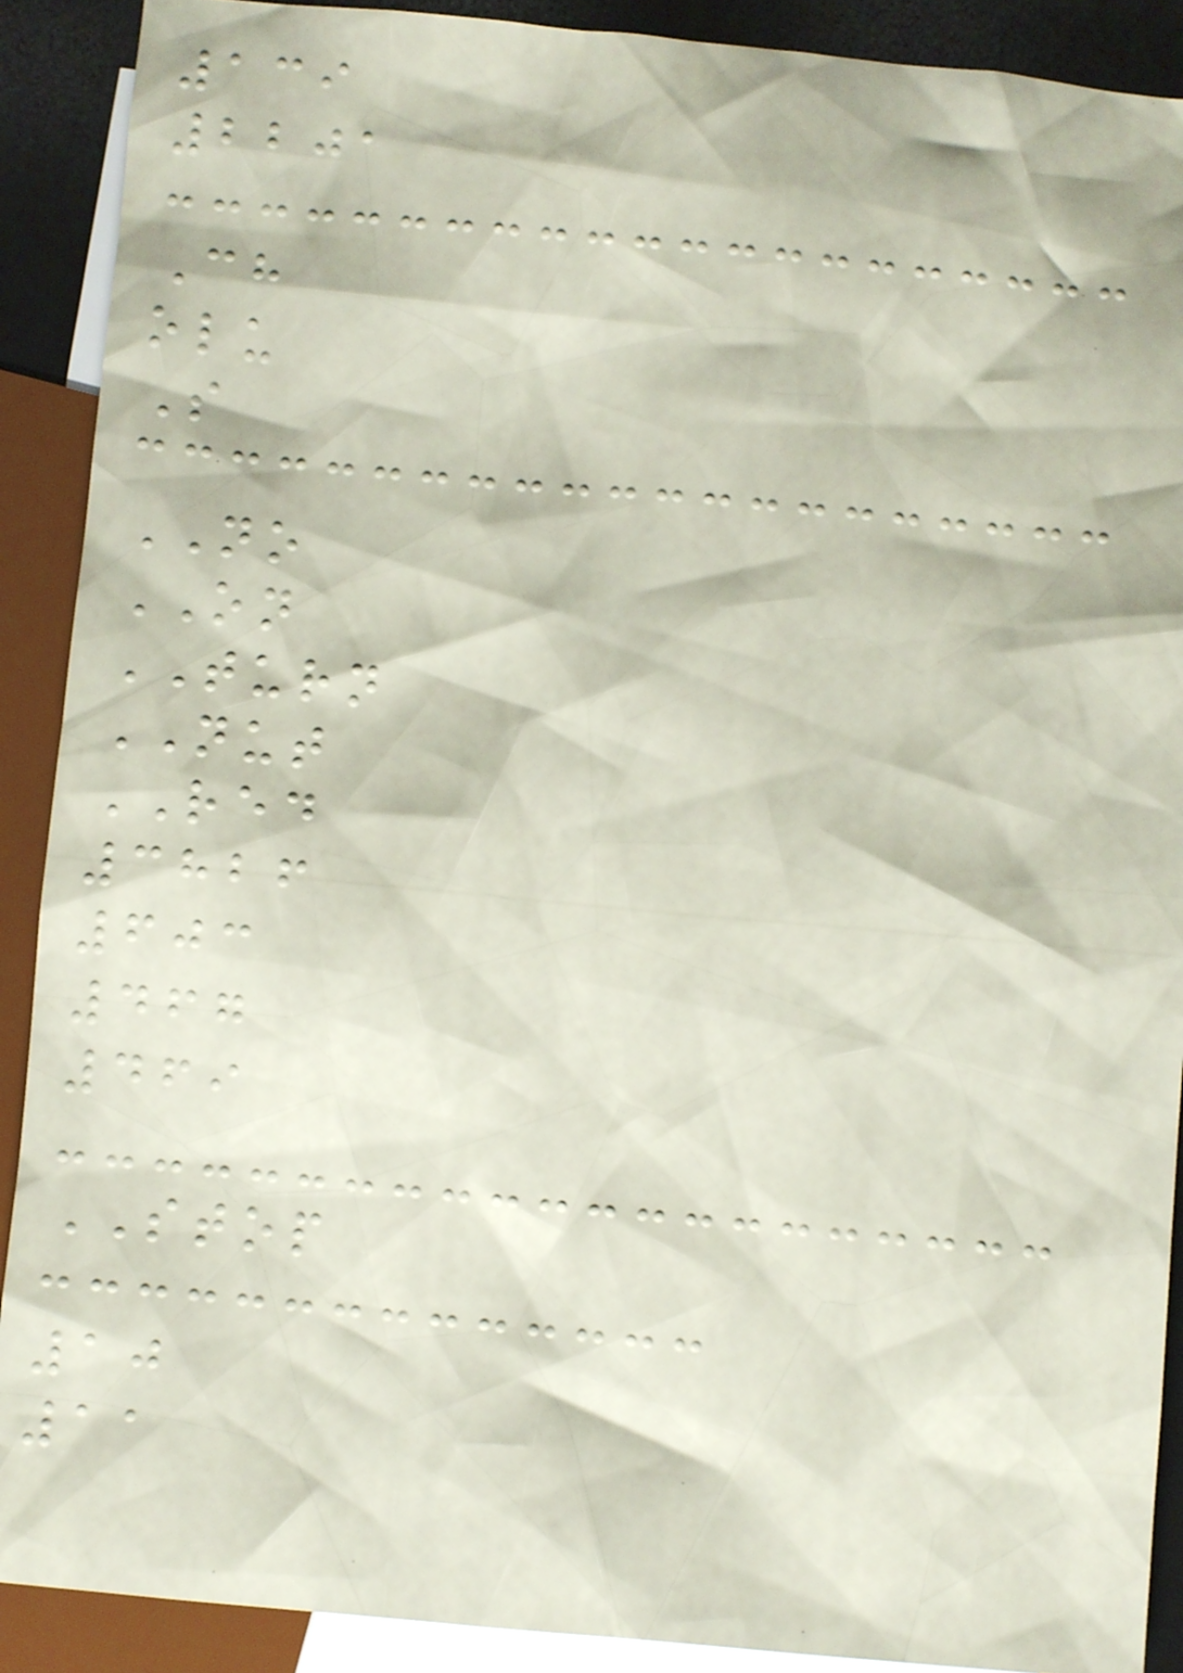139
2201
Ch
olu
S
NO
ON
TURN
NUT
RED
3826
603
467
469
STOP
10
11
